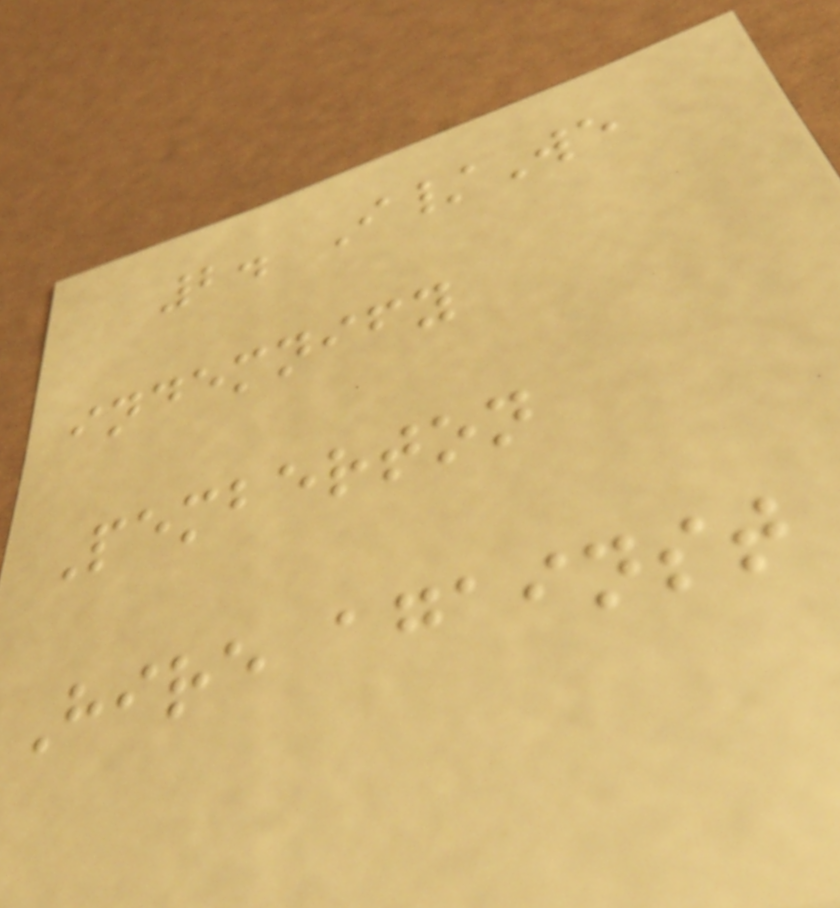2. I/We
indemnify
Pemberton
Hire against
